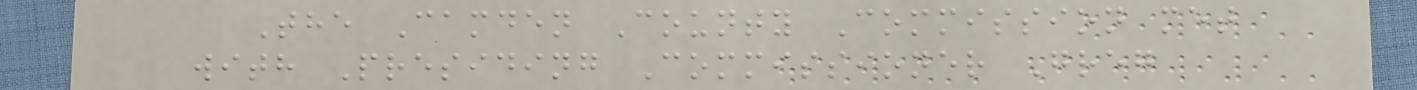The Camden County Commission met
with Presiding Commissioner Greg
